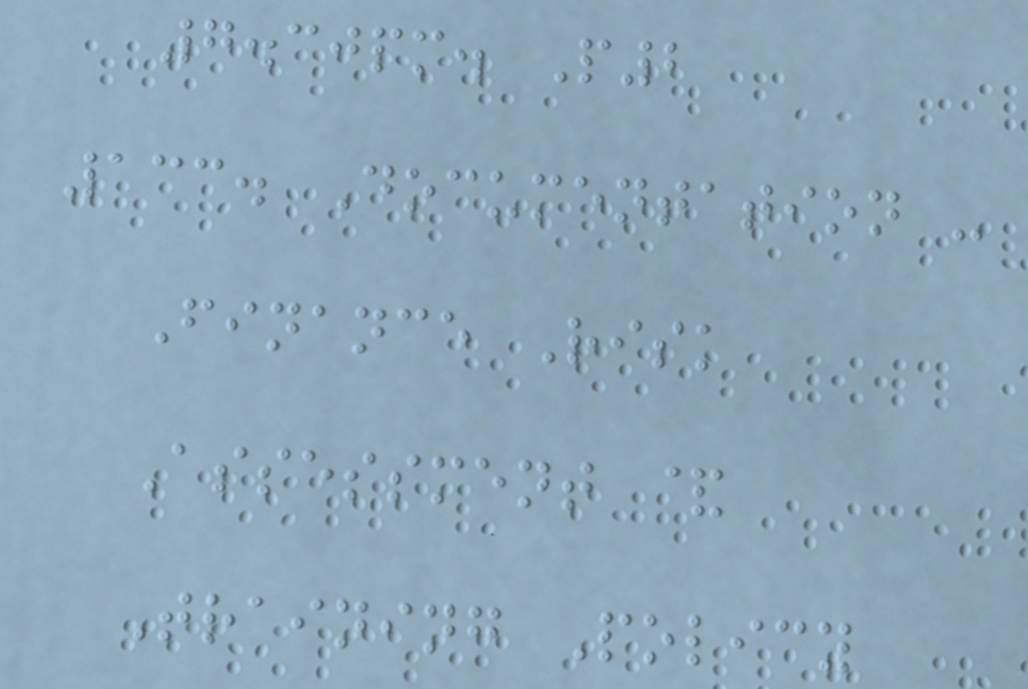7.30pm. P2
133. Documentation -
Finance Risk
Assessment &
Training Policy
